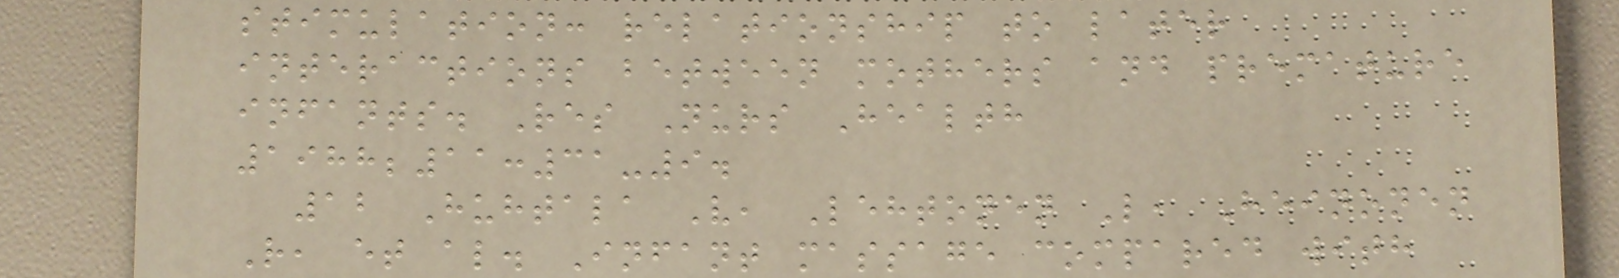stimulation: relationship to later
interactions between mothers and premature
infants. Res Nurs Health
1988;11:31-9.
12 Huhtala V, Lehtonen L, Heinonen
R, et al. Infant massage compared with
